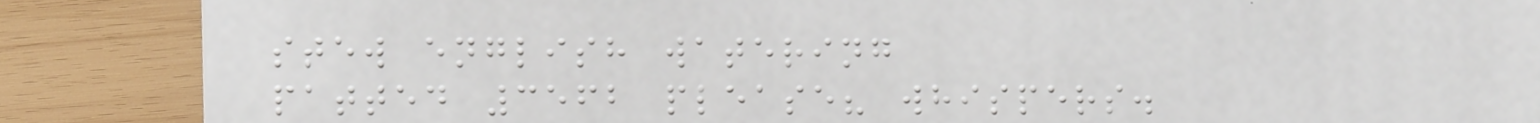stew english watering
patted 3562 please? whispers.
